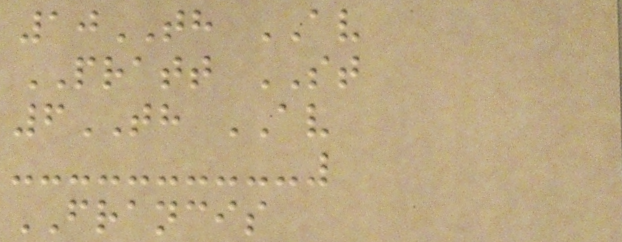10TH AV
PRATT ST
6TH AV
FRANCIS
